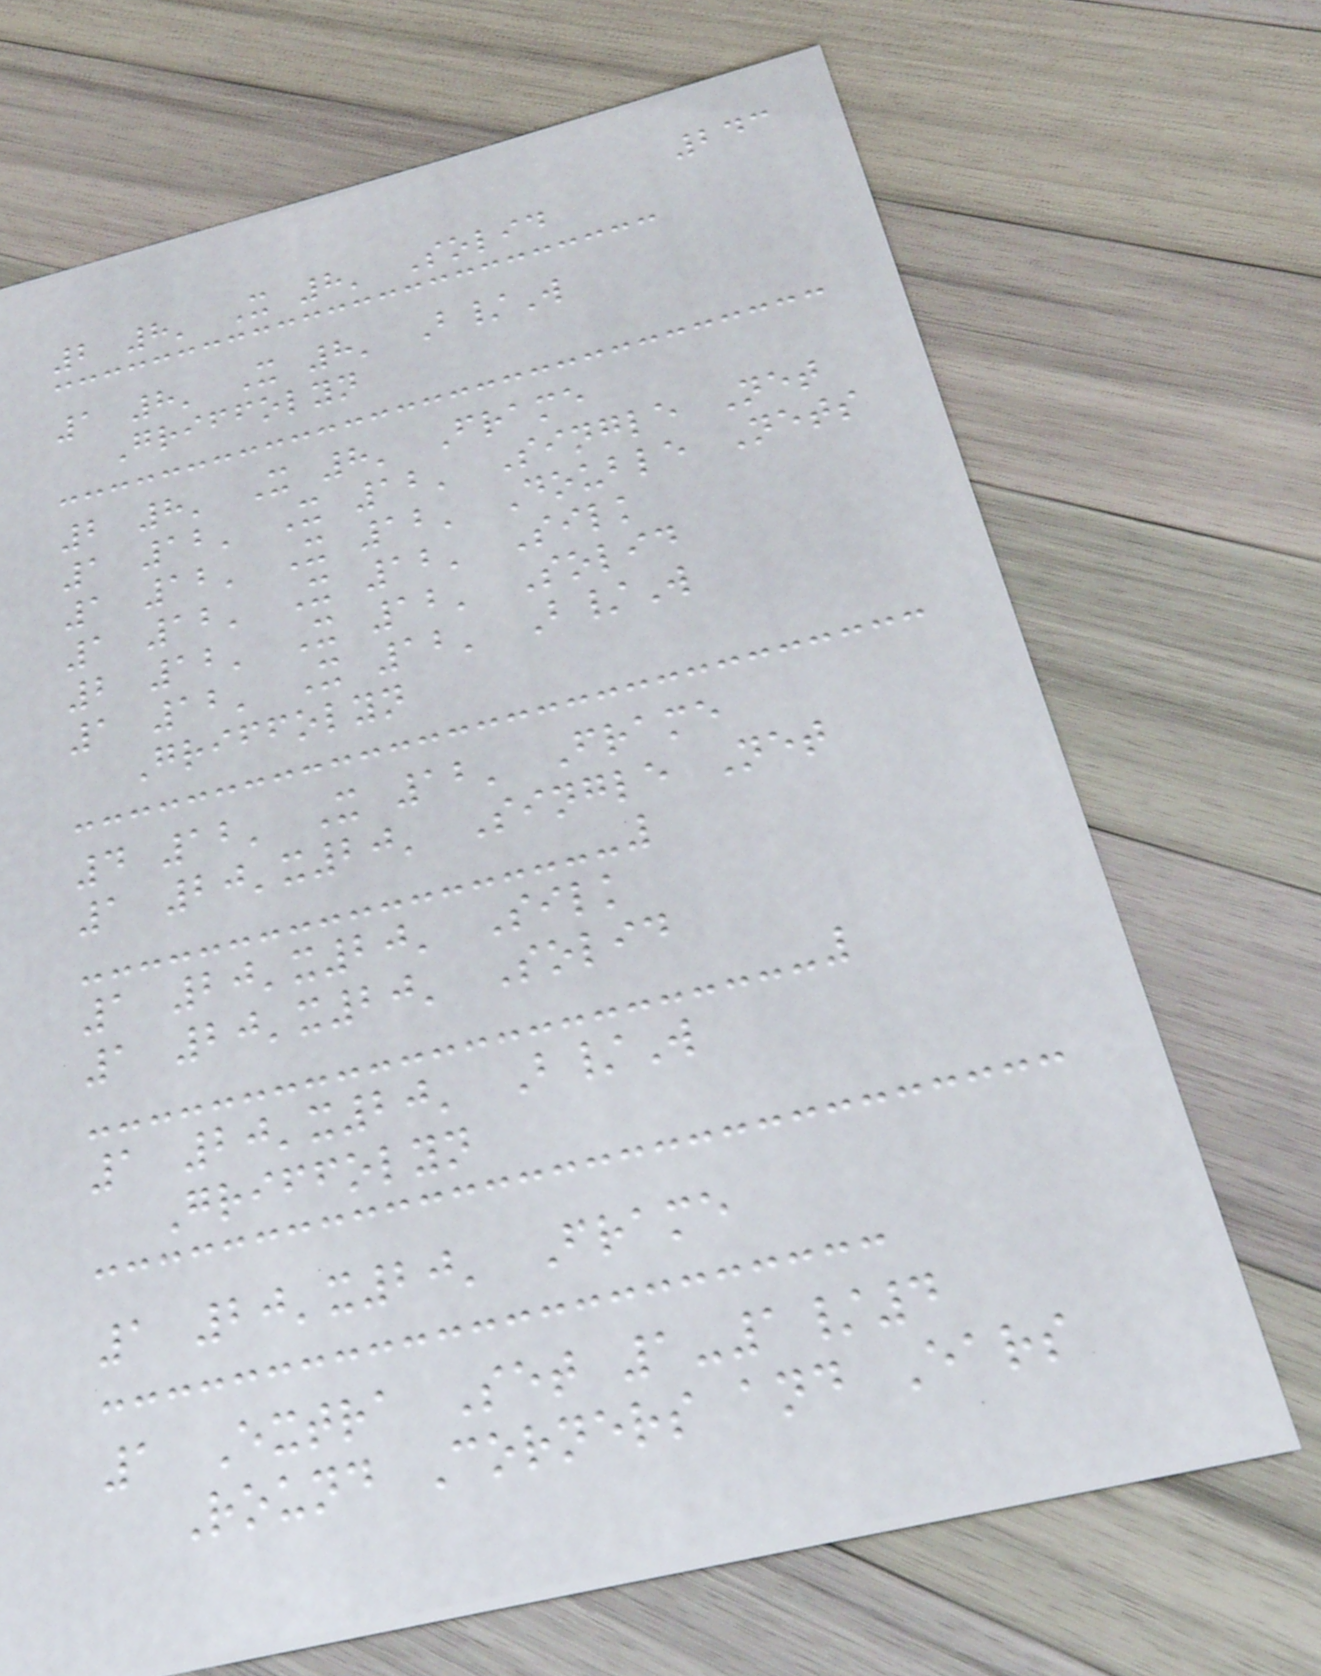243
2 8' X 8' Solid
1 8' X 8' B/W
Griffolyn
2 8' X 8' Frame
1 12' X 12' Single Net
1 12' X 12' Double Nets
1 12' X 12' Silk
2 12' X 12' Solid
1 12' X 12' B/W
Griffolyn
4 12' X 12' Frame
1 20'x20' Single Net
1 20'x20' Silk
1 20'x20' Solid
1 20'x20' B/W
Griffolyn
1 20'x20' Frame
1 Extra Set 1-1/4
Round Corners and Ears
